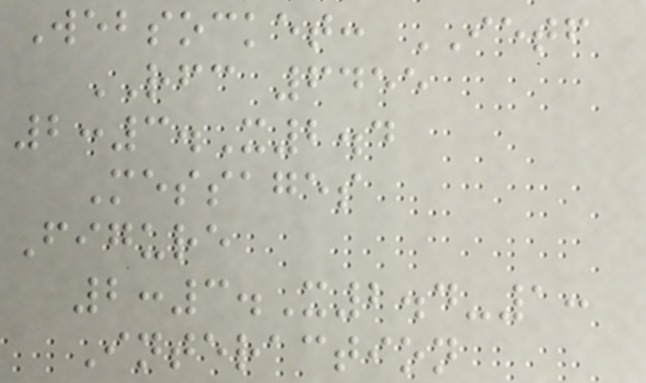Websocket: IETF
RFC 6455
2:3.X2.4
Messages
Figure
2:3.X2.4-1:
Interaction
